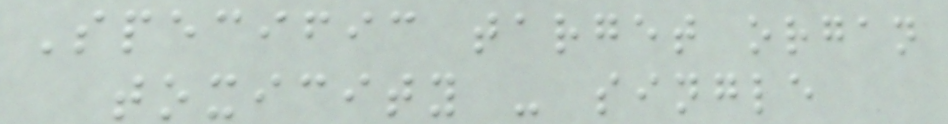Specific target organ
toxicity - single
